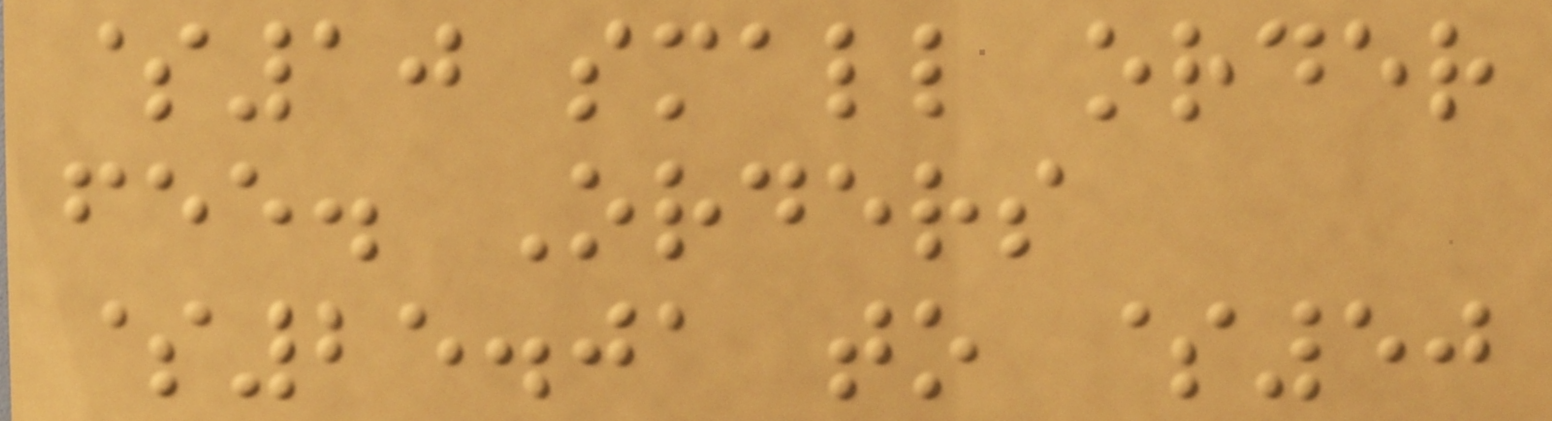$10 small order
fee. Orders
$25.01 to $50
